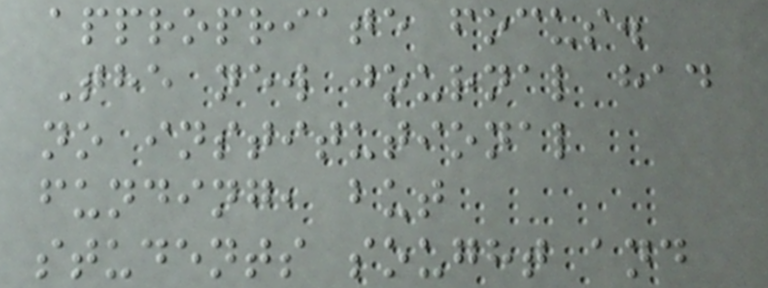appropriate focus.
The new journal had
no institutional
funding, but
students sought and
